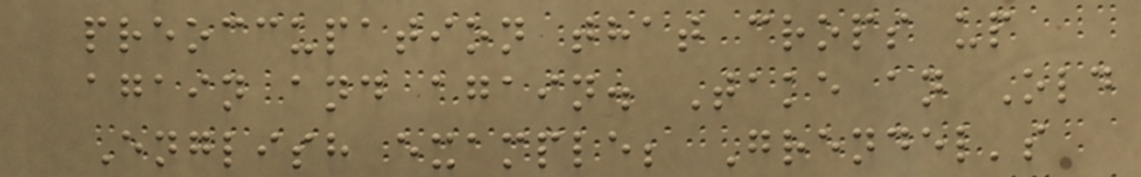preoccupation that crops up
again and again. Take an Old
English example; Grendel's
